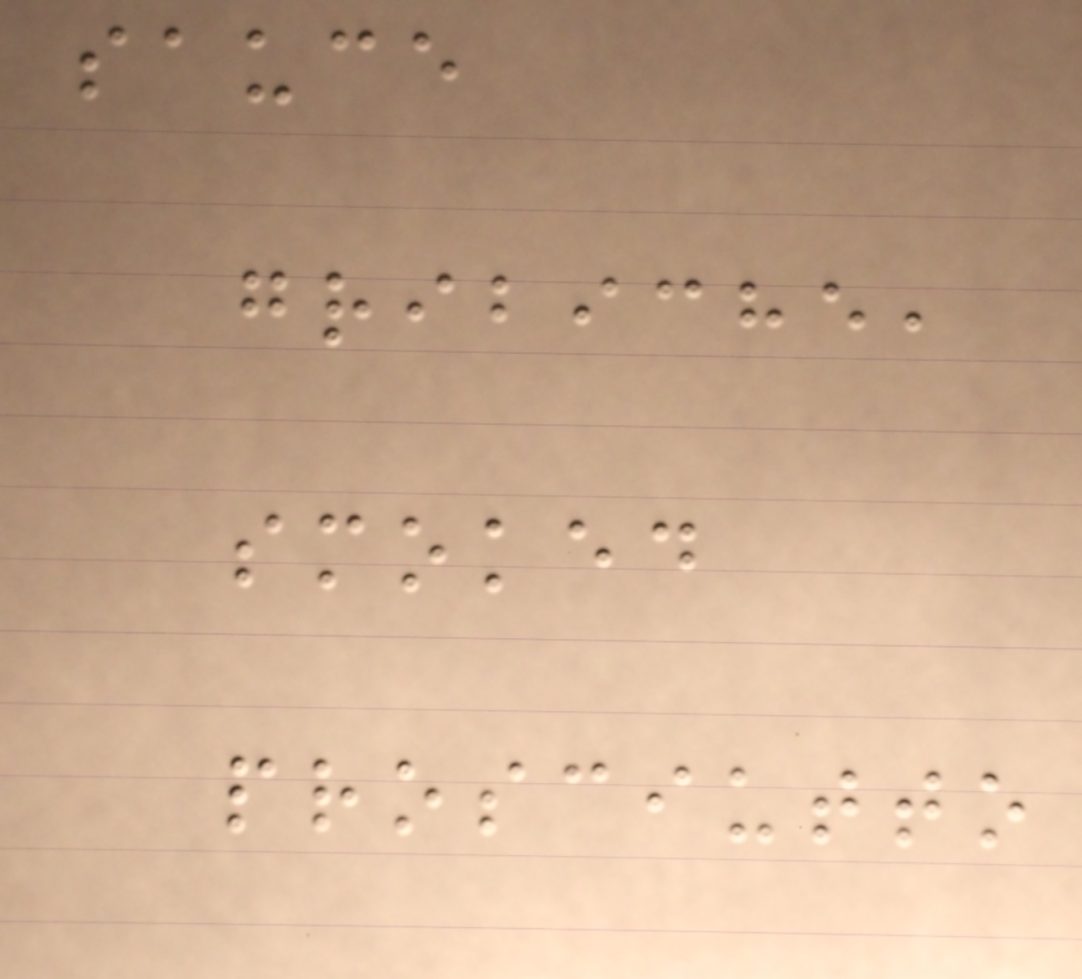sauce
gribiche,
smoked
prosciutto
